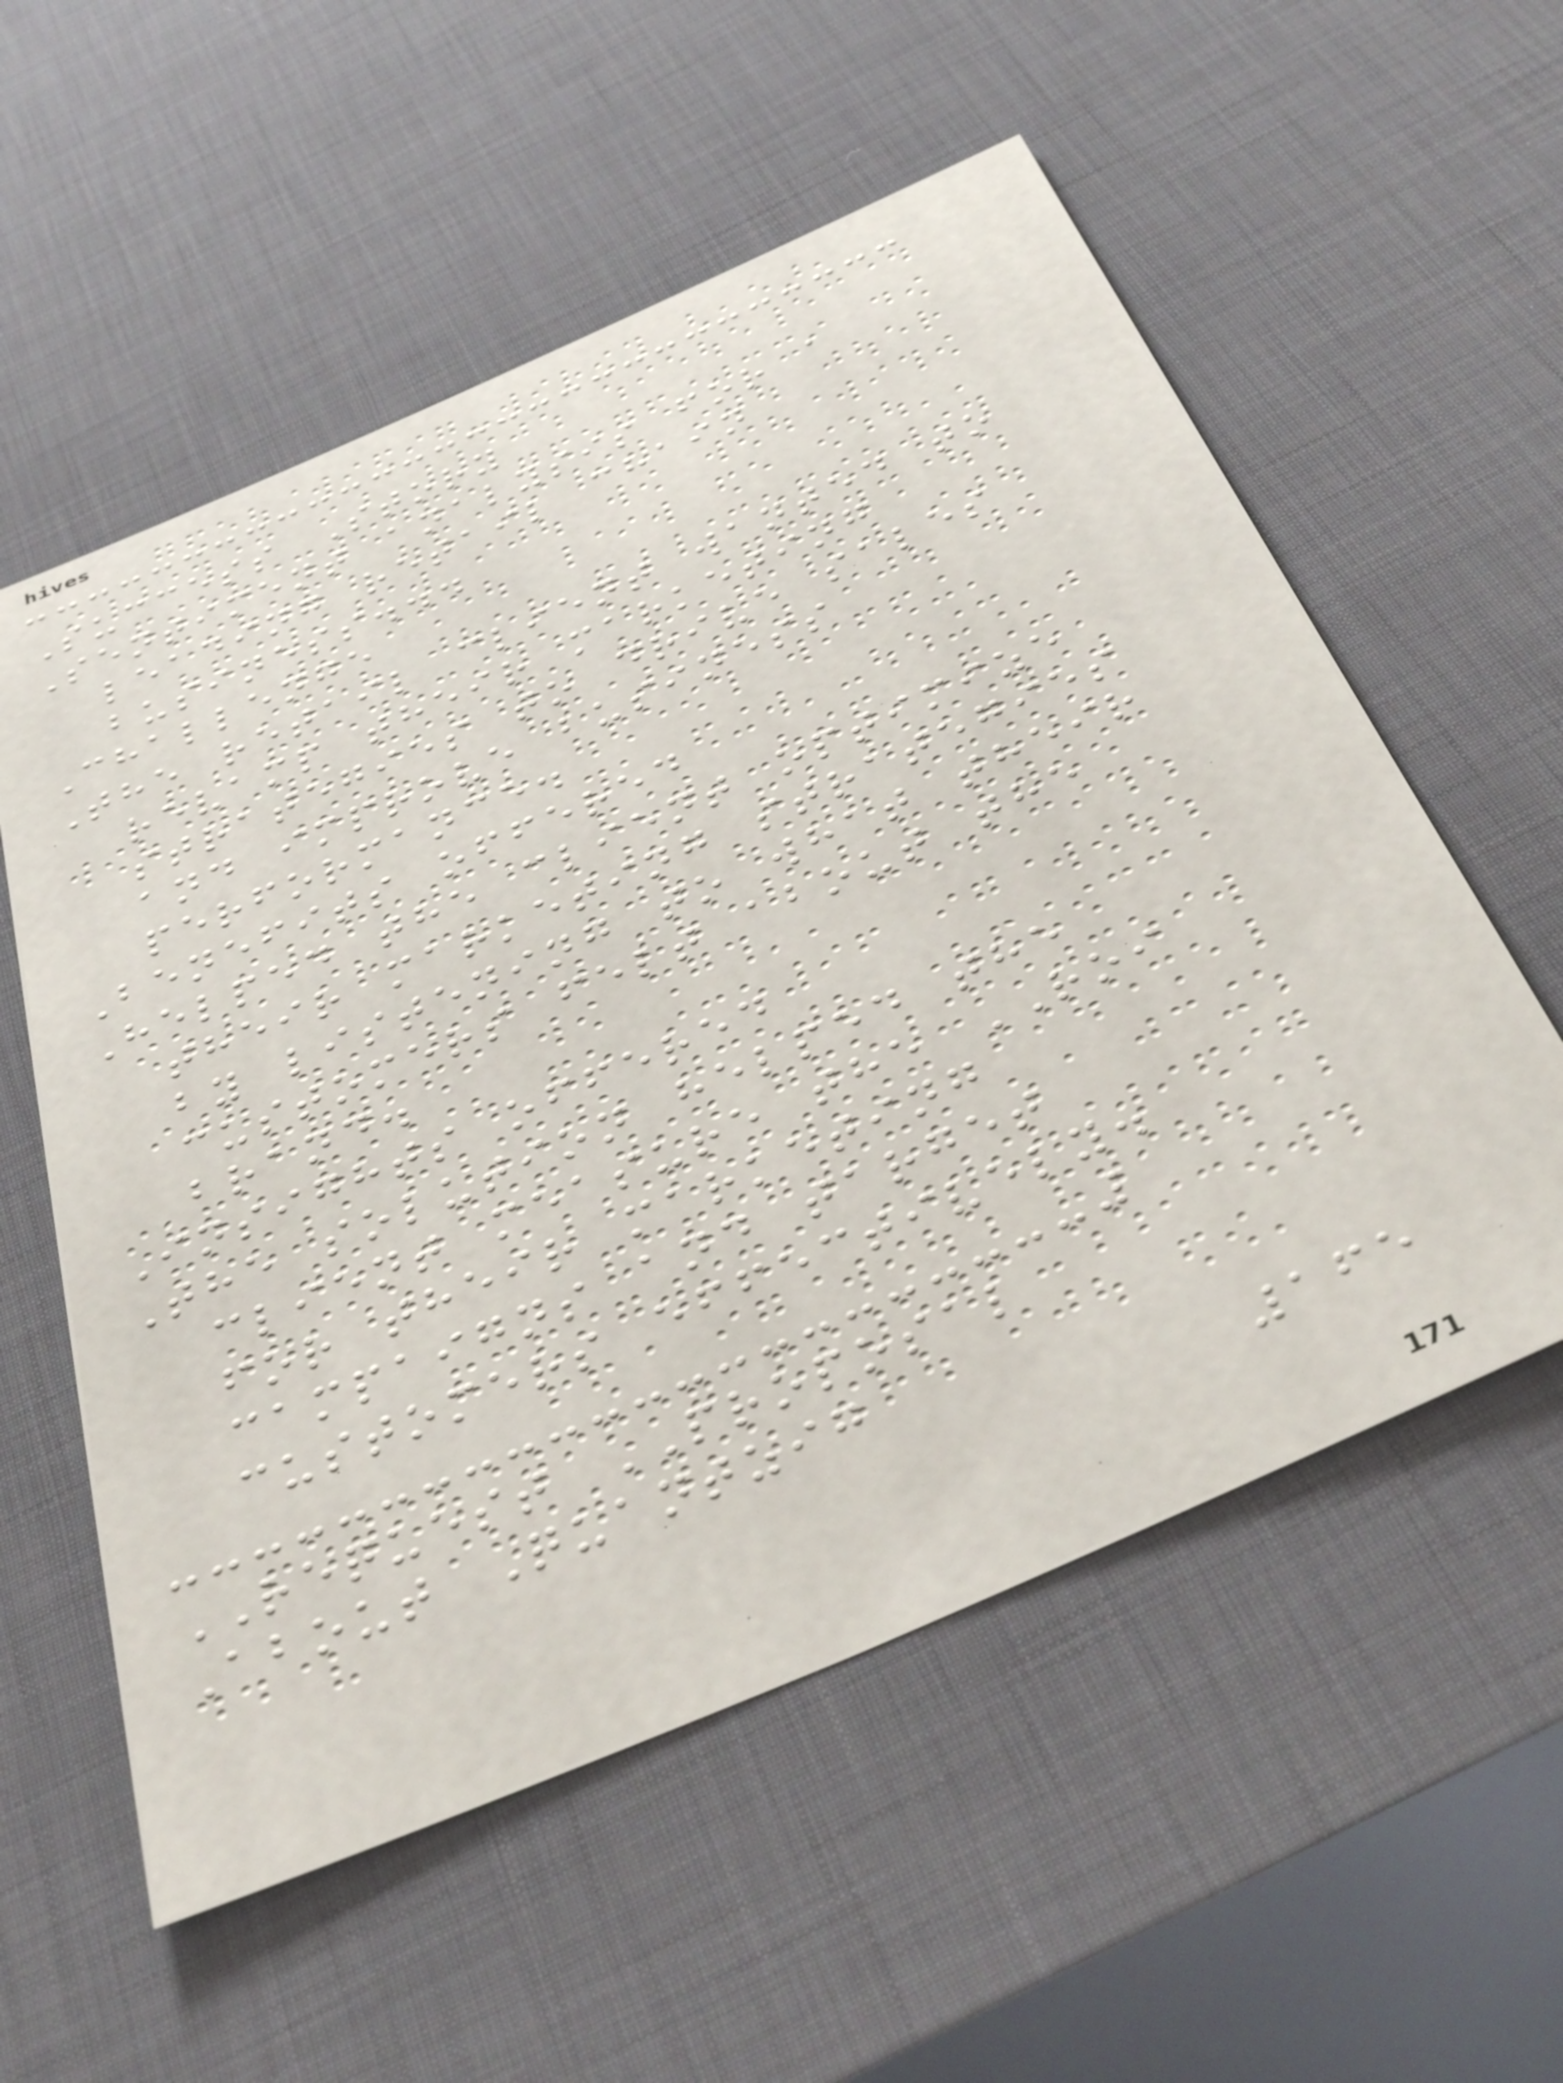Success Story
Sentiment analysis for a
leading retail chain
business...
Challenge
The retail client wanted to
revamp their marketing
strategies to drive sales
and improve business
performance.
Benefits offered
Helped the client optimize
their marketing strategies
by listening to what their
customers felt about the
brand.
Insights offered
The solution helped the
client measure the ROI
for their marketing
campaigns and target
customers effectively.
REQUEST PROPOSAL
About Quantzig
165
